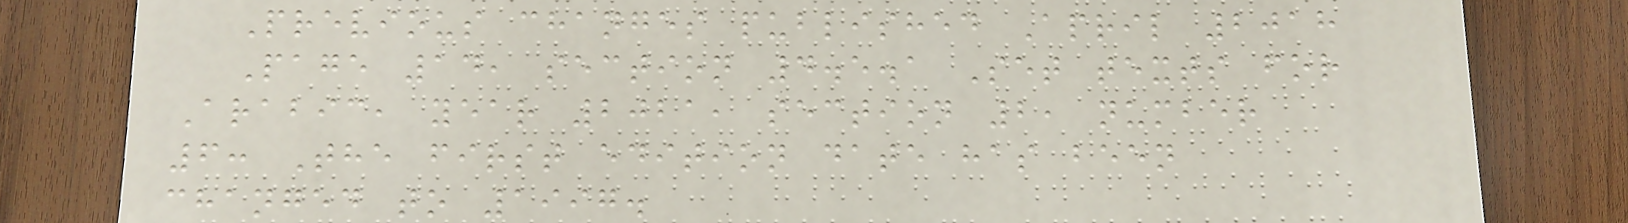Previous changes published April 2018
Page 14, section 4.5.1 Set texts for
Arabic, year 2021, section 2, number
6: The first edition date has been
changed to 1997.
